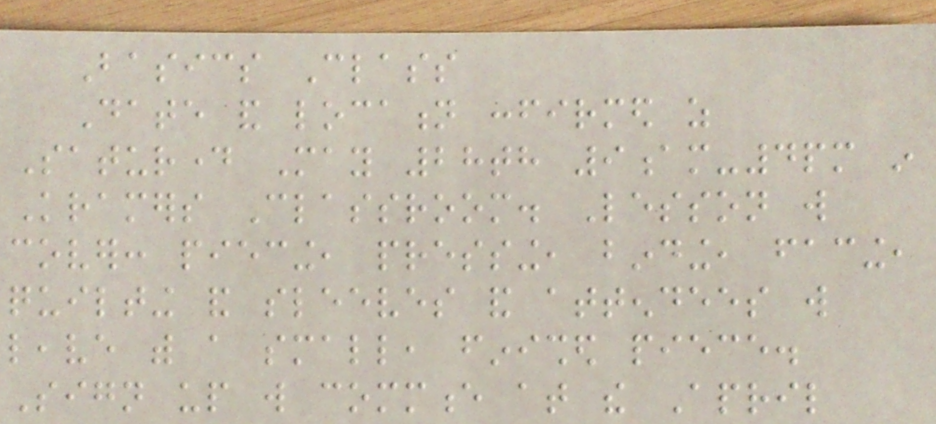Basics Class
Date and location confirmed as
Saturday May 28th 9am-4pm in
Kramers Classroom. Lesson will
cover: piecing, pressing, binding, facing,
quilting and sleeves and attendees will
leave with a small, finished piece.
Sign up will commence at the April
